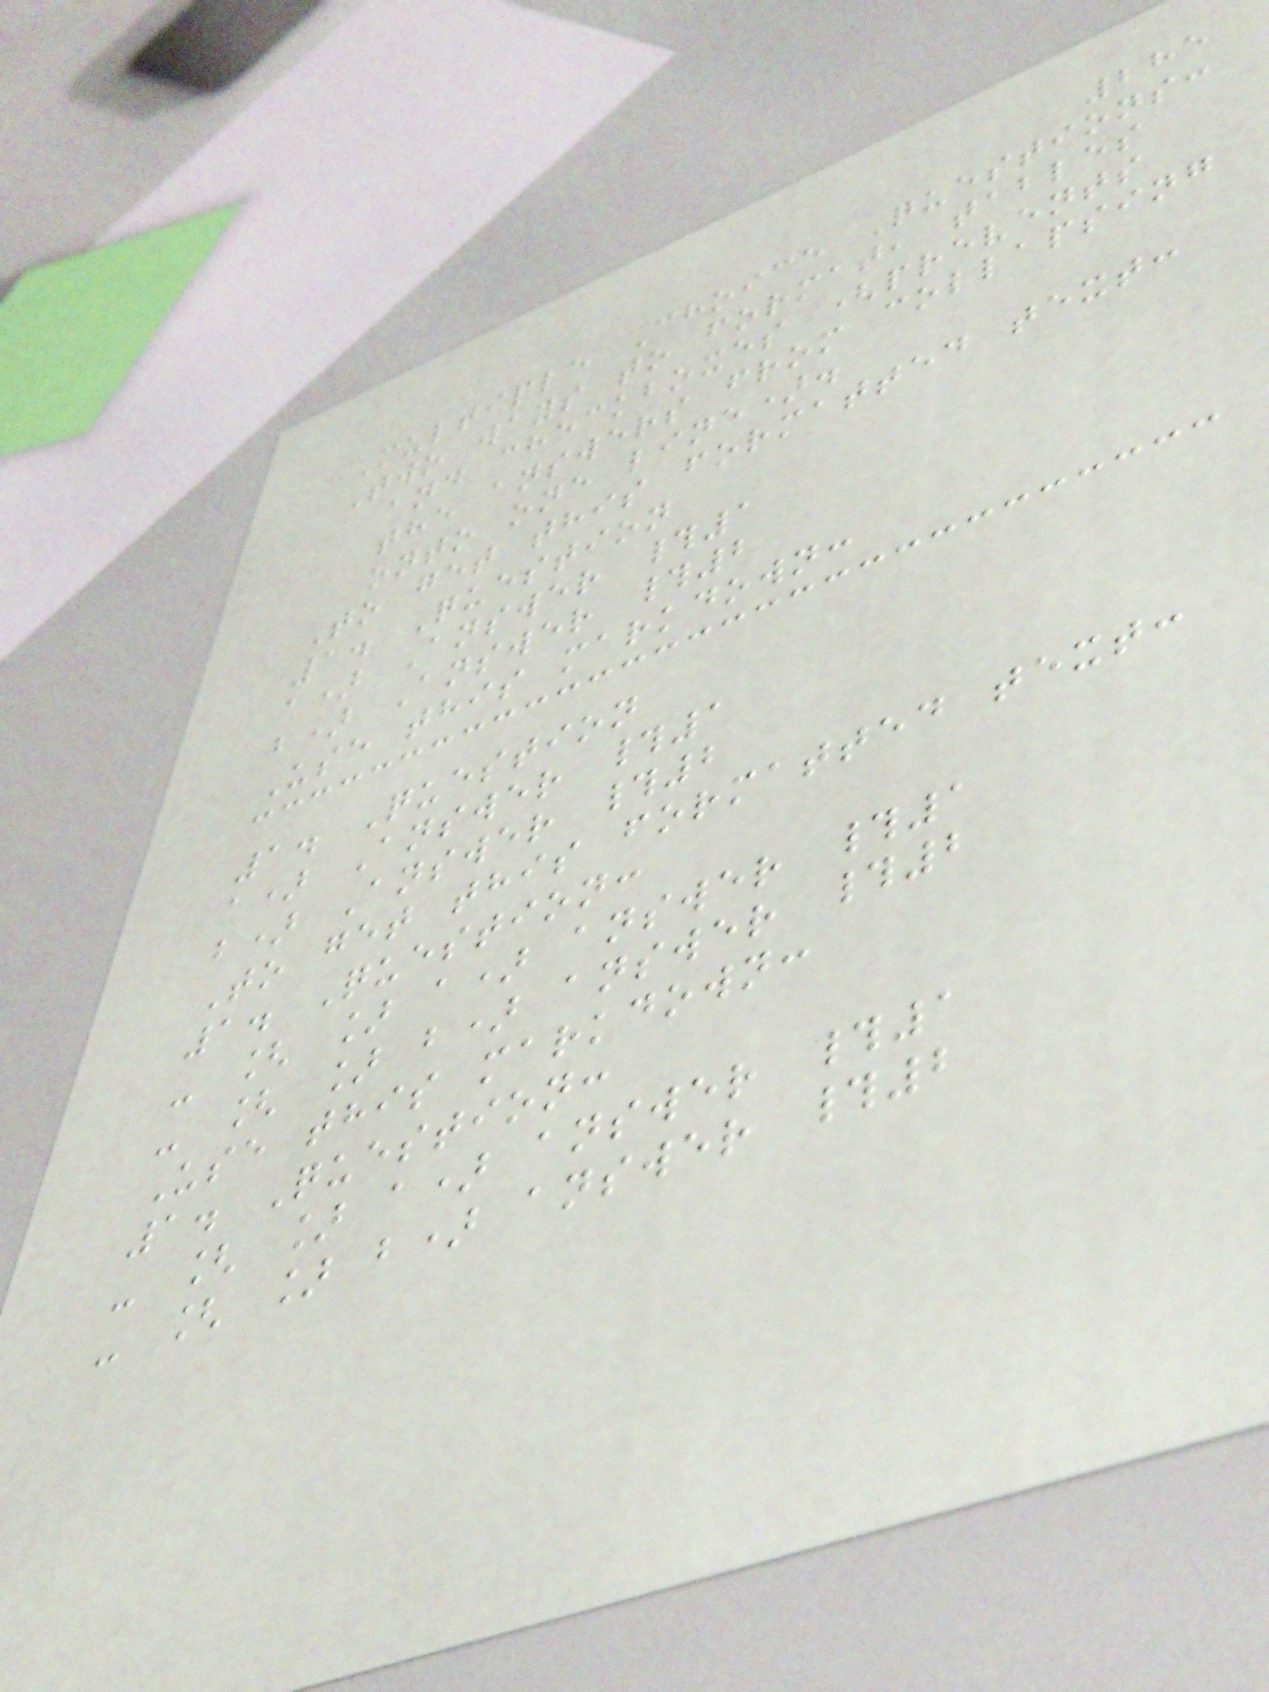285
Multiple Choice Questions:
Two ways to format, tables
and checkboxes (prevents
the answers from collapsing
onto one line).
To get this formatted text:
1. Question
a) Answer #1
b) Answer #2
Use this markdown:
1. Question
a) Answer #1
b) Answer #2
To get this formatted text:
1. Question:
- [ ] a) answer #1
- [ ] b) answer #2
Use this markdown:
1. Question:
- [ ] a) answer #1
- [ ] b) answer #2
